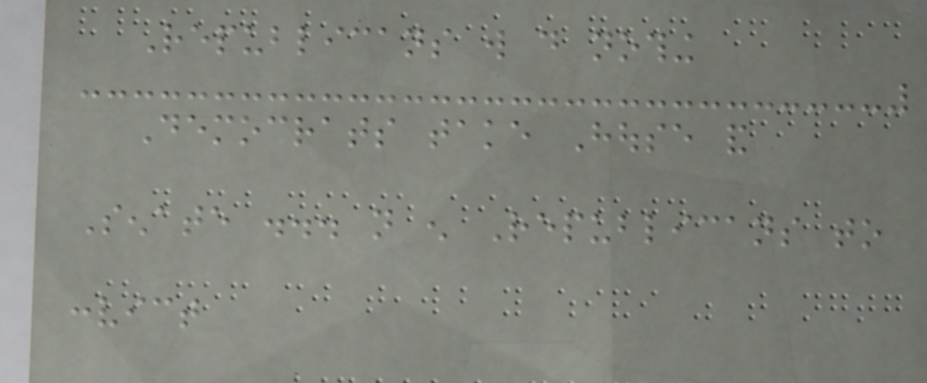Republicans will do nothing
Democrats take House and
Senate ... not enough Republicans to
convict
